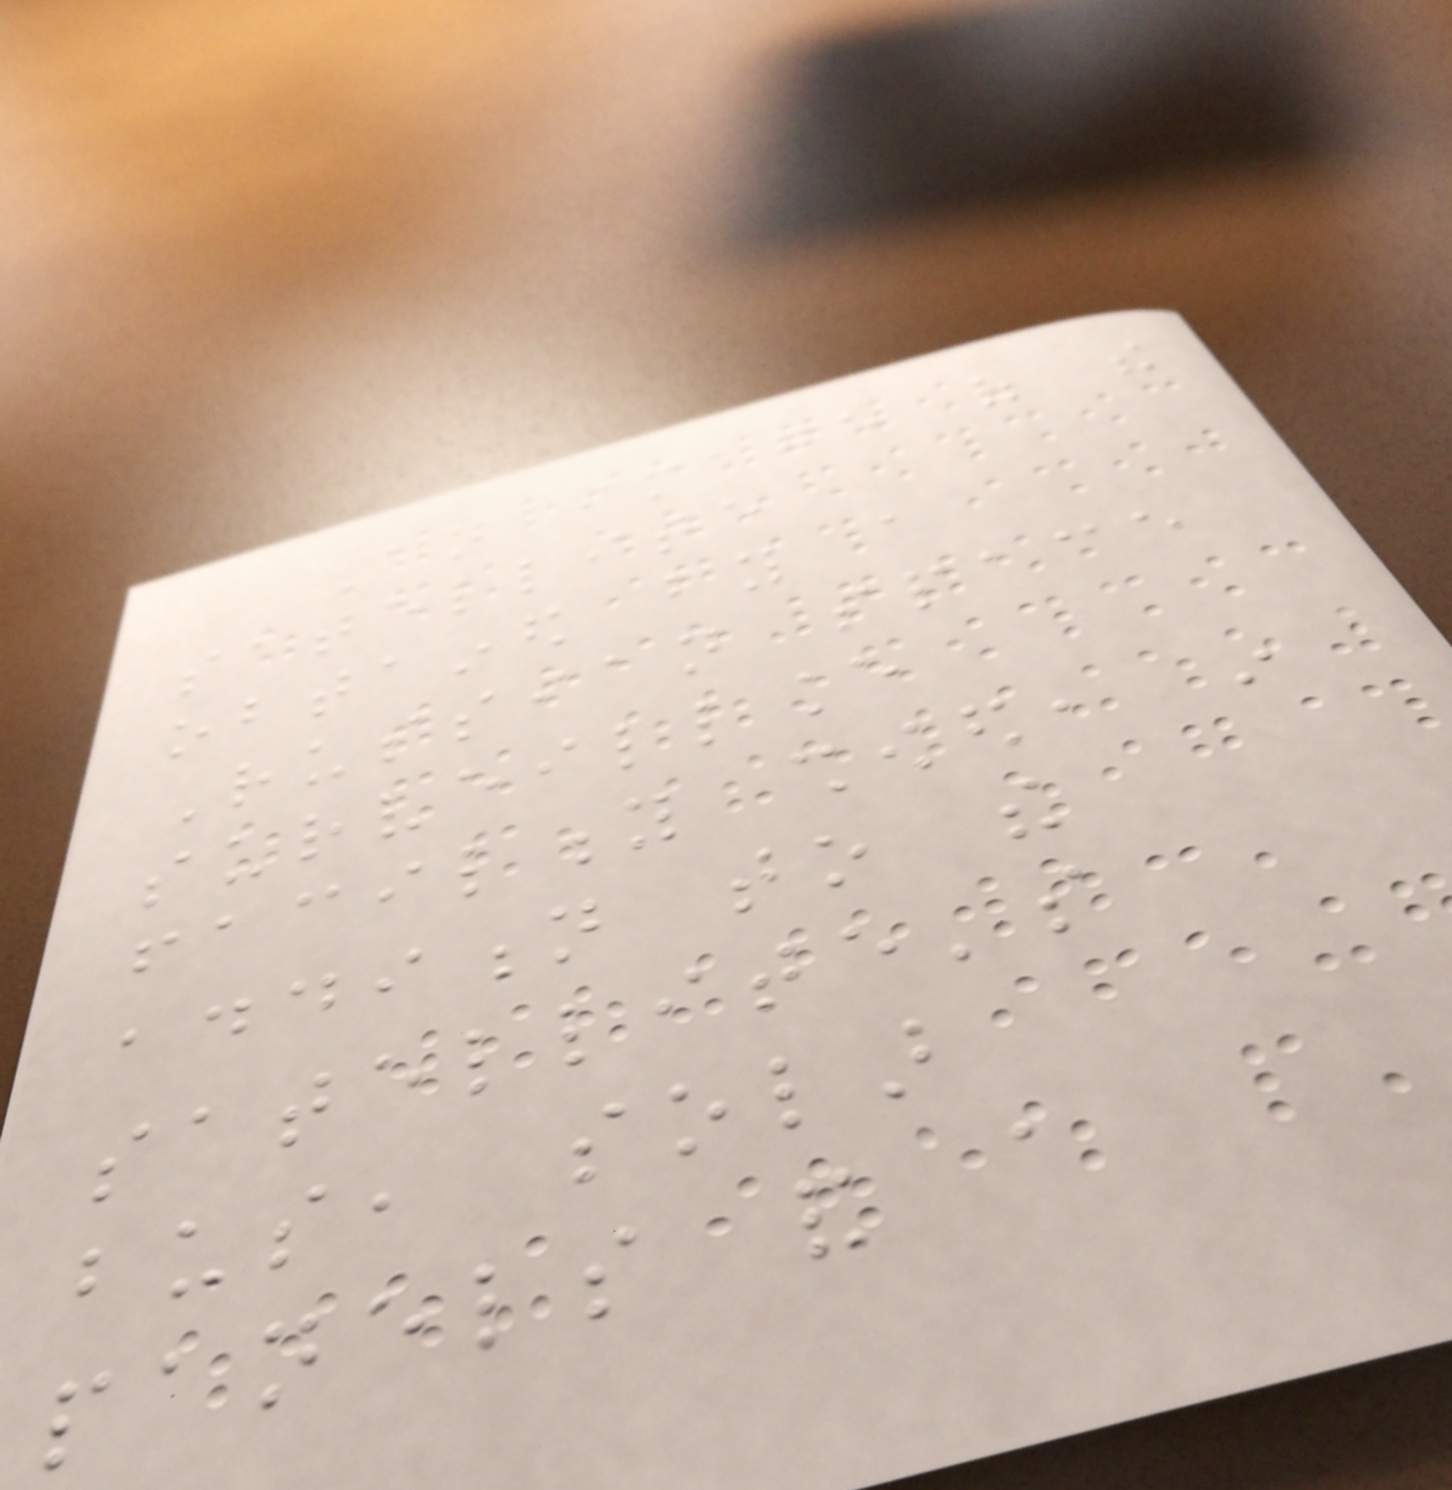An image of the
satellite
obtained by a
Russian space
surveillance
facility showed, in
addition to the
satellite's
bus, solar
panels and a
